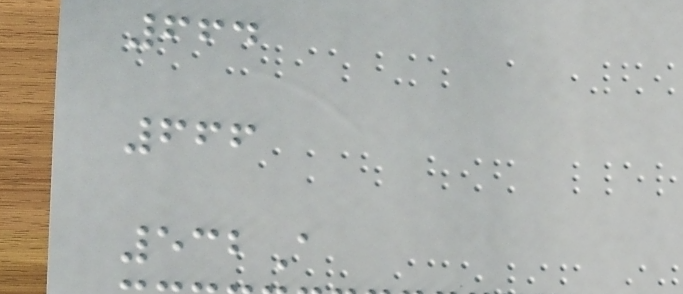664
666
532A
